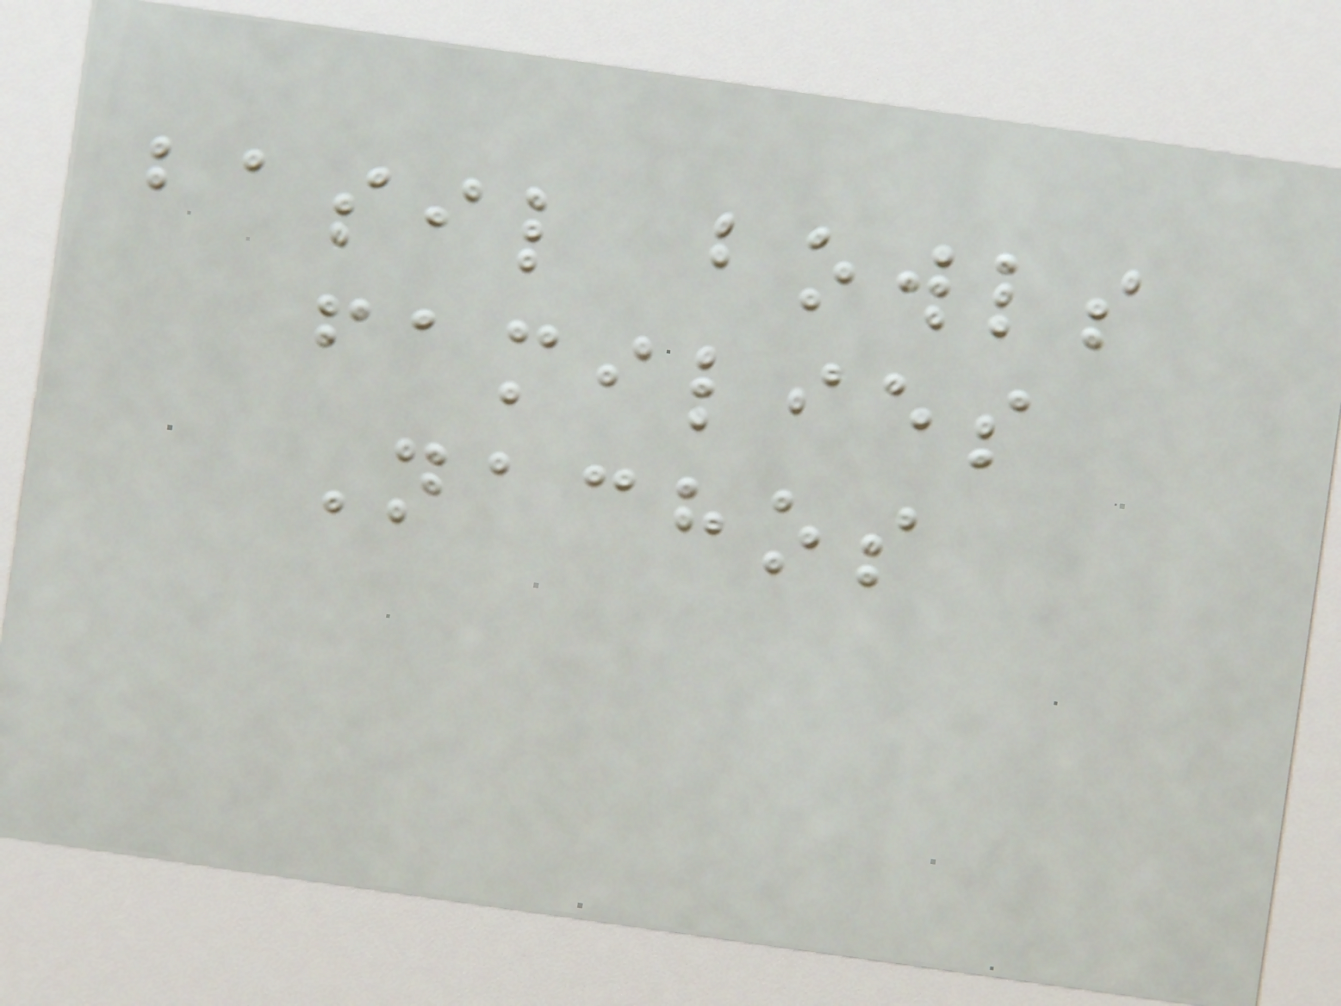basil bowls
families
Nachos
